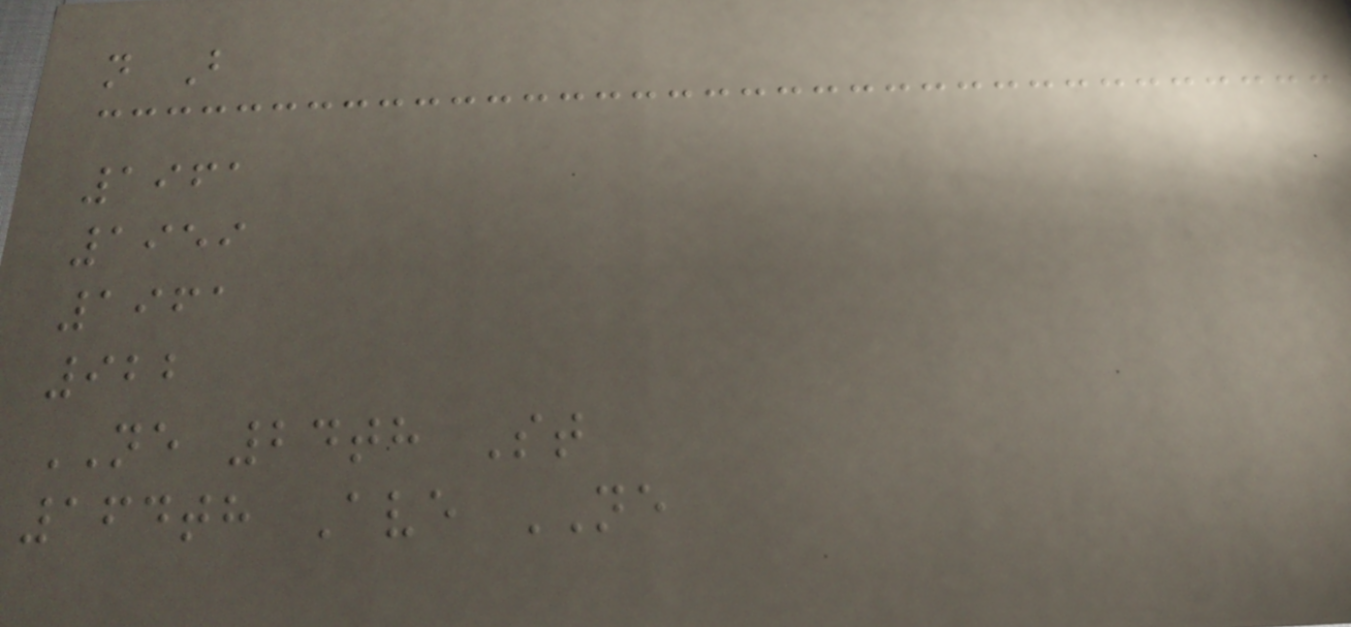n B
1961
1959
1961
922
NE 24th St
164th Ave NE
